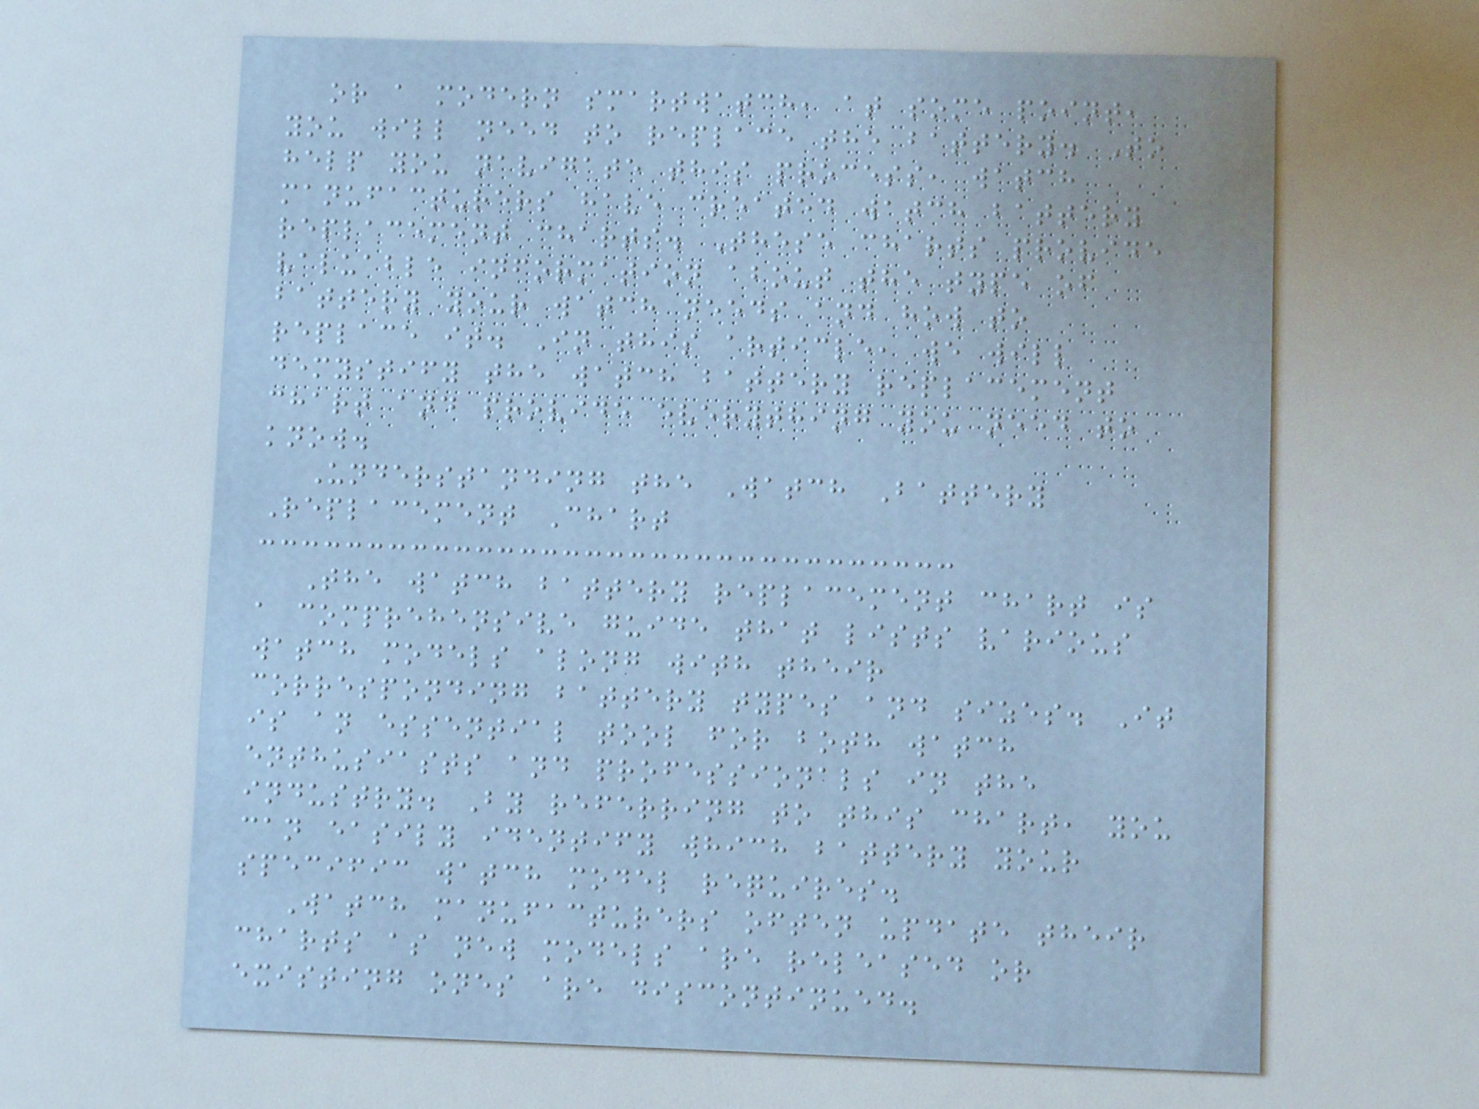or a modern smartwatch, at some point,
you will need to replace the battery. To
help you navigate this process, watch
manufacturers have created watch battery
replacement charts. These charts provide
valuable information about the type of
battery your watch needs and how to
replace it. In this article, we will
demystify the watch battery replacement
chart and provide everything you need to
know.
Understanding the Watch Battery
Replacement Chart
The watch battery replacement chart is
a comprehensive guide that lists various
watch models along with their
corresponding battery types and sizes. It
is an essential tool for both watch
enthusiasts and professionals in the
industry. By referring to this chart, you
can easily identify which battery your
specific watch model requires.
Watch manufacturers often update their
charts as new models are released or
existing ones are discontinued.
